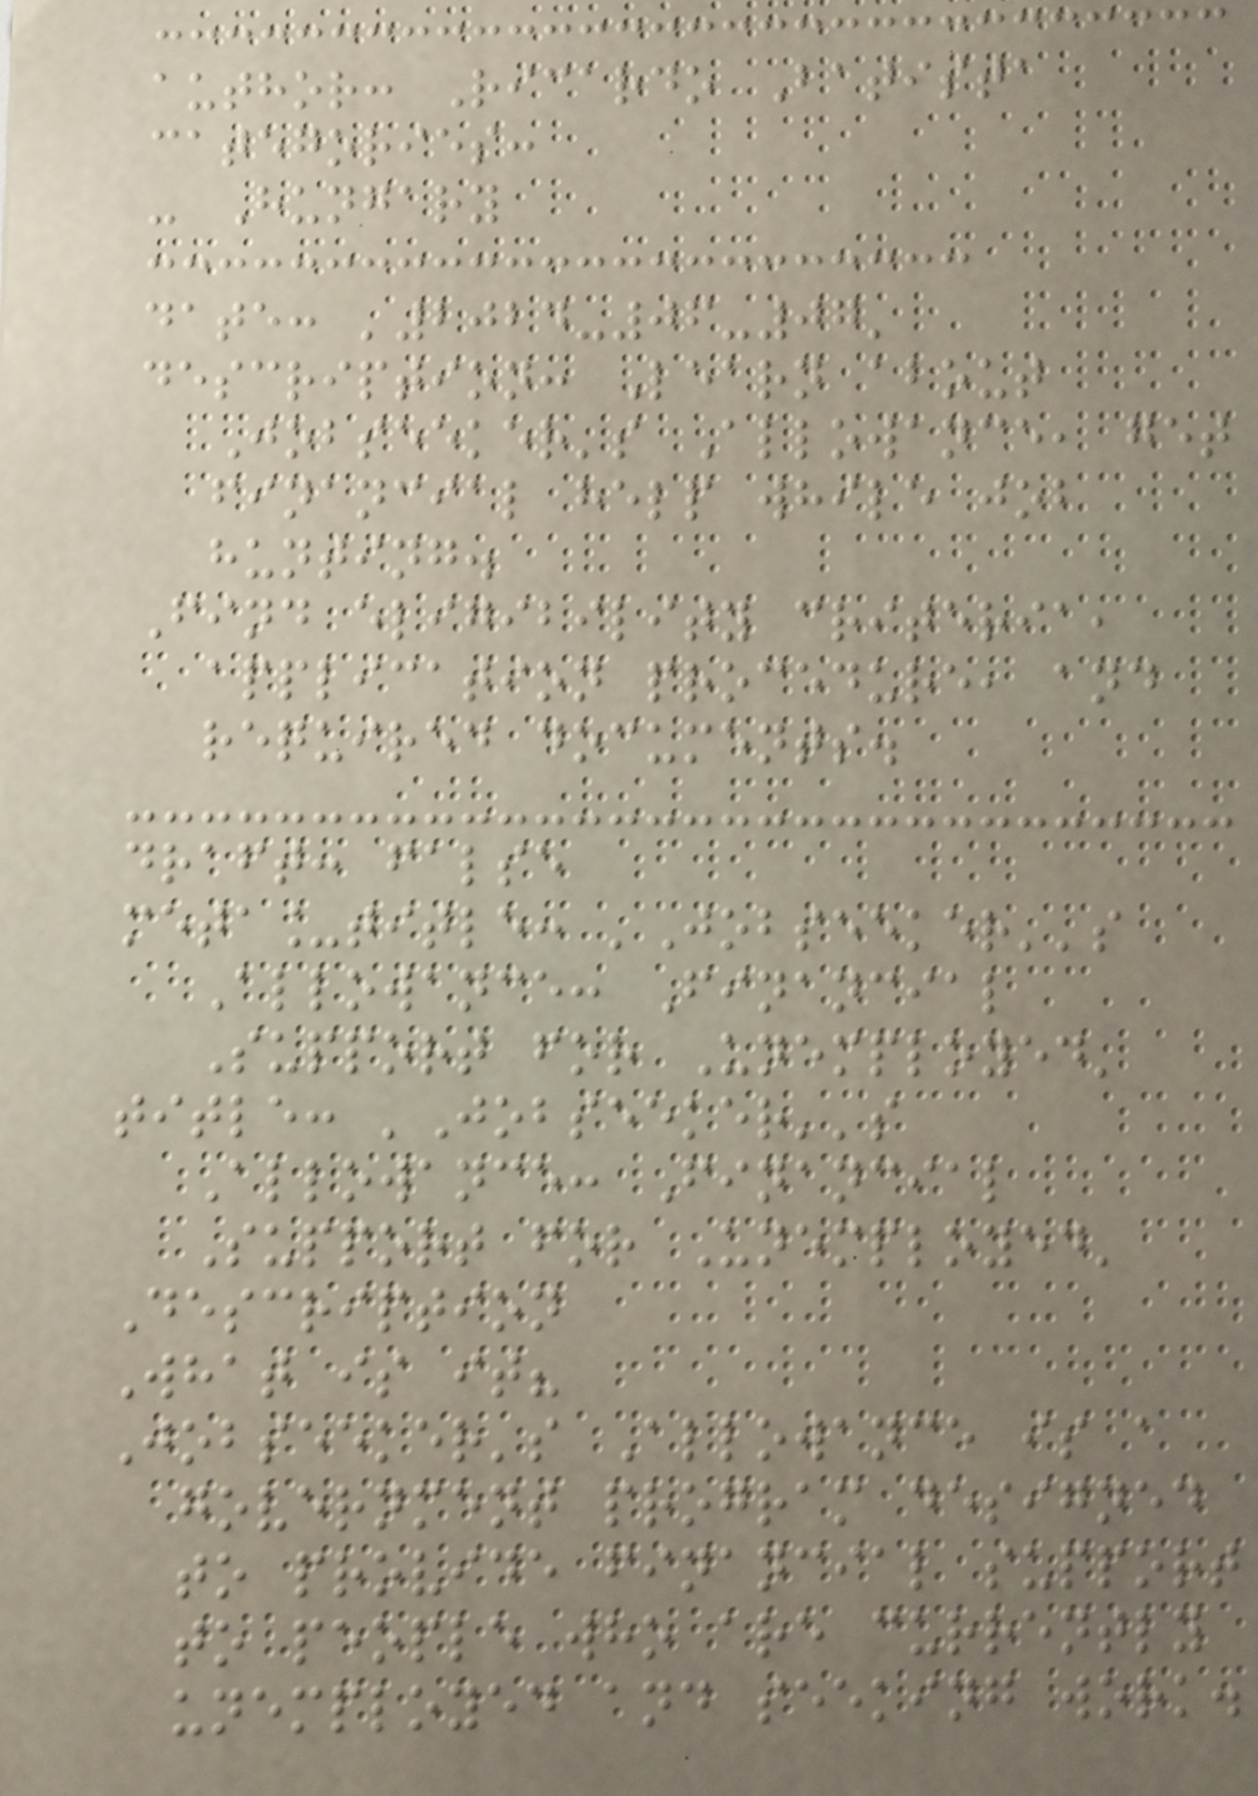author: Ricardo Batista
categories:
- Hungary
date: '2024-06-07'
description: Learn about
Jobseeker's Allowance, get
financial help while job
hunting.
Find eligibility criteria,
application procedure, and
required documents.
draft: false
meta_title: 'Jobseeker''s
Allowance: Financial
Support for Unemployed'
title: 'Jobseeker''s
Allowance: Financial
Support for Unemployed'
Description
What is it?
Jobseeker's Allowance is a
government program designed
to provide financial support
to people who are currently
unemployed and seeking work.
